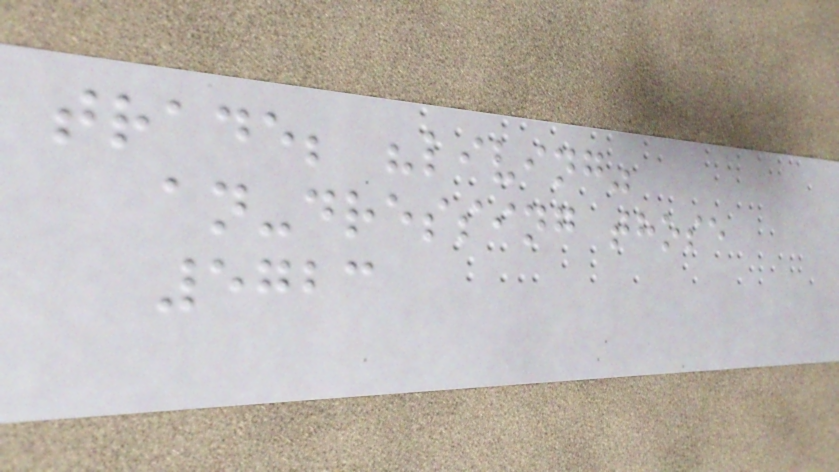trade; "living"
an-dressing those
5723
